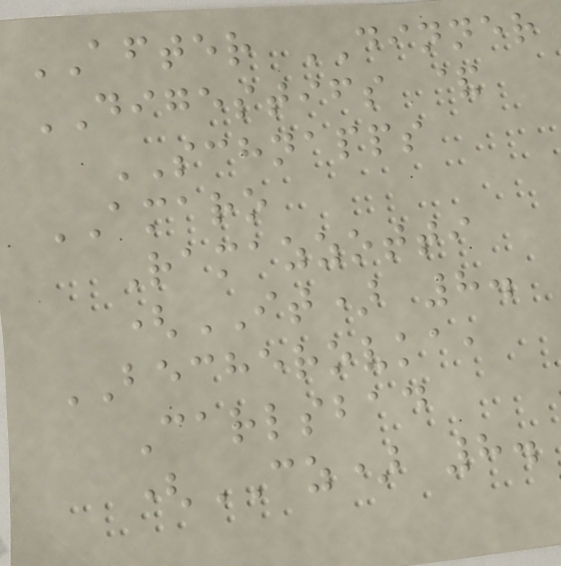AFTER DINNER
DIGESTIFS &
SCHNAPPS
AMARO
Ramazzotti
(IT) 8.
BECHEROVKA,
Carlsbad
(CZ) 8.
